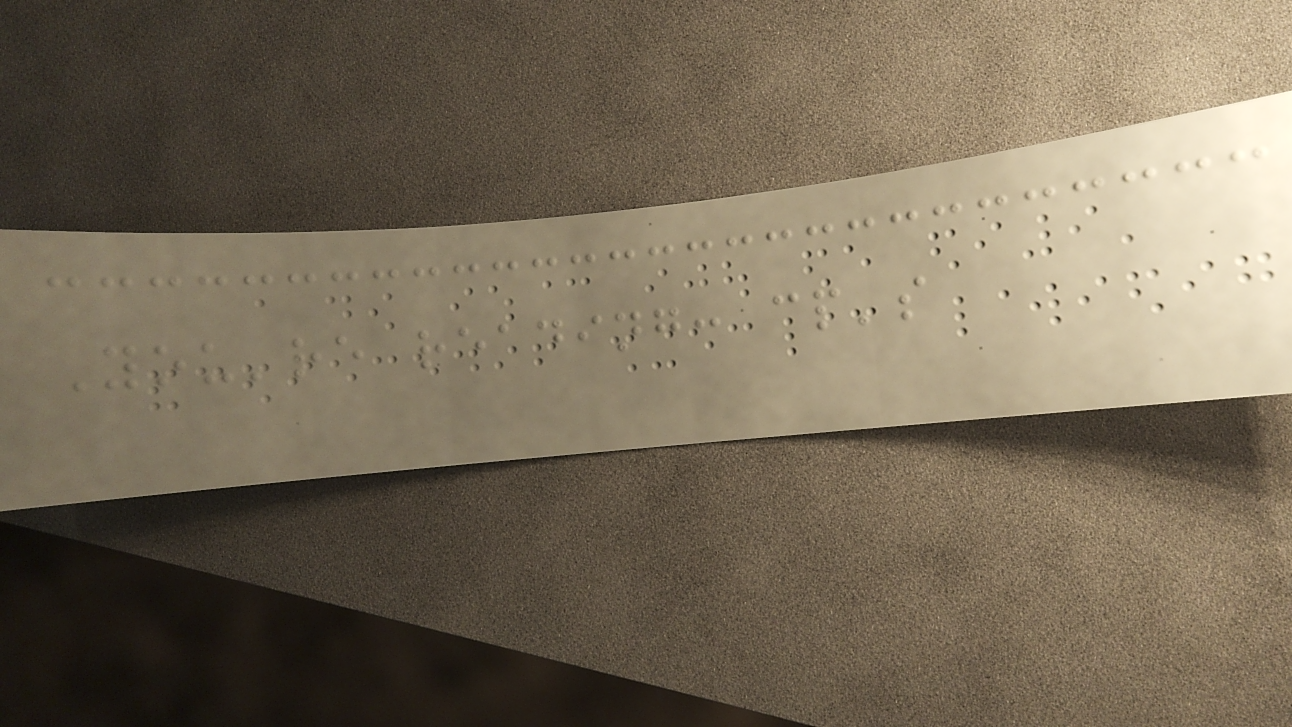You're reading: cp's
